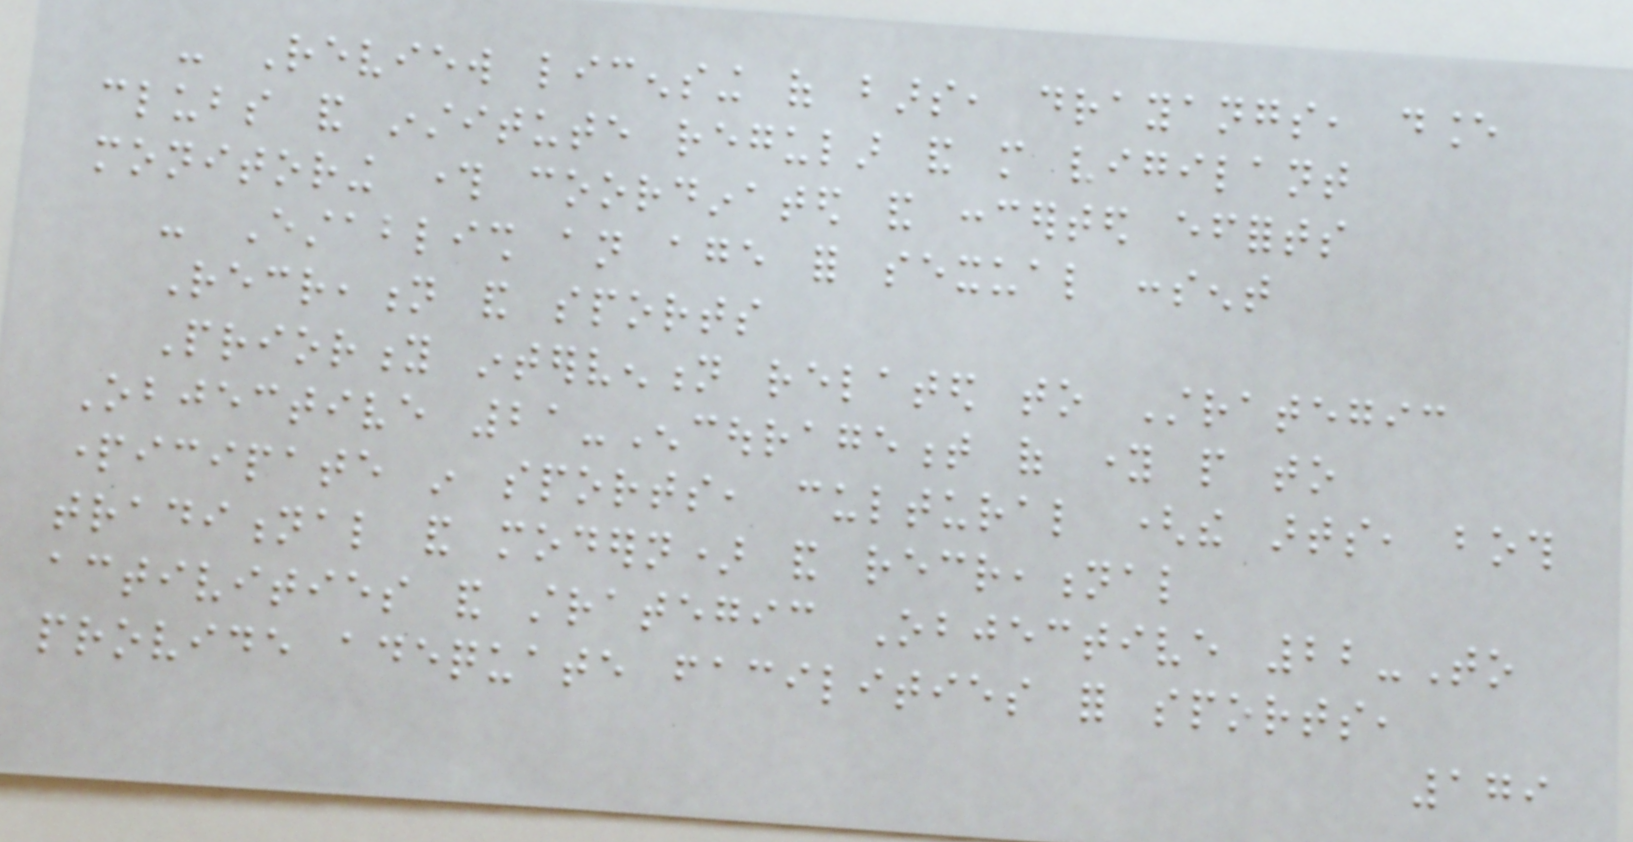- Review licensing of bars, drayangs, dance
clubs and institute regular and more vigilant
monitoring through coordinated and concerted efforts
- Establish an age for sexual consent
Recreation and sports
Priority intervention related to Strategic
Objective 21-Encouragement of young people to
participate in sports, cultural (the arts, both
traditional and modern) and recreational
activities and strategic Objective 22-To
provide adequate facilities for sports,
179
